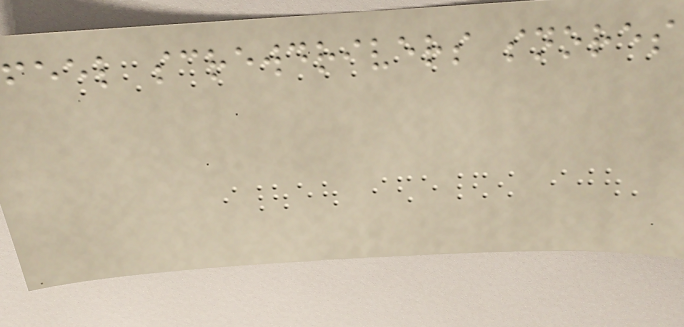feel screwdrivers snores
